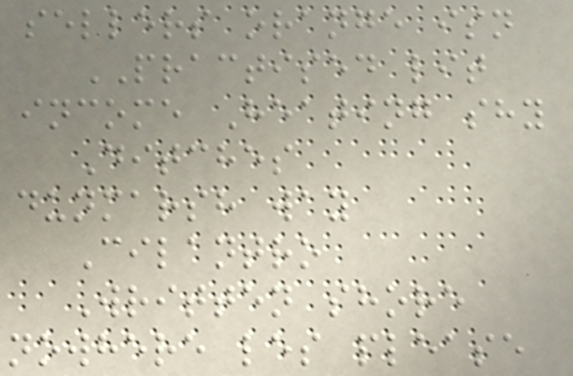sellers orange isn
PRACTISED lit
income Heating shy
Ditches
dunmarsh way
Cilantro
Written shore
nowhere les please
